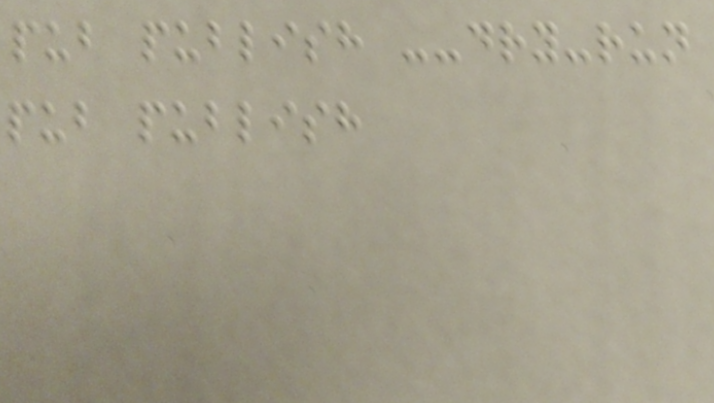pub publish --dry-run
pub publish
